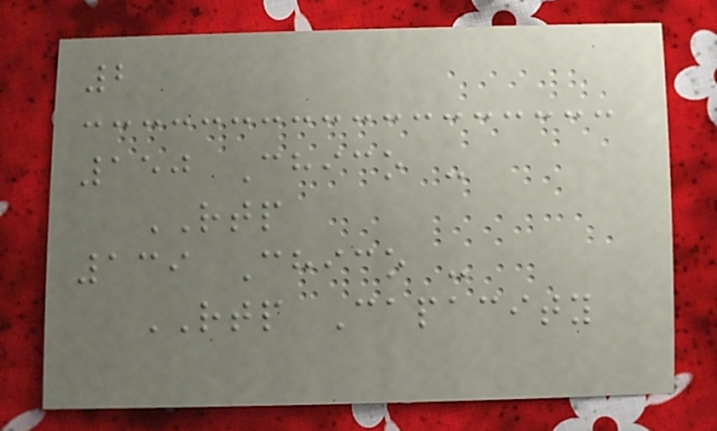2
150 Chico -
RTP
139 Chico -
RTP Capacity
